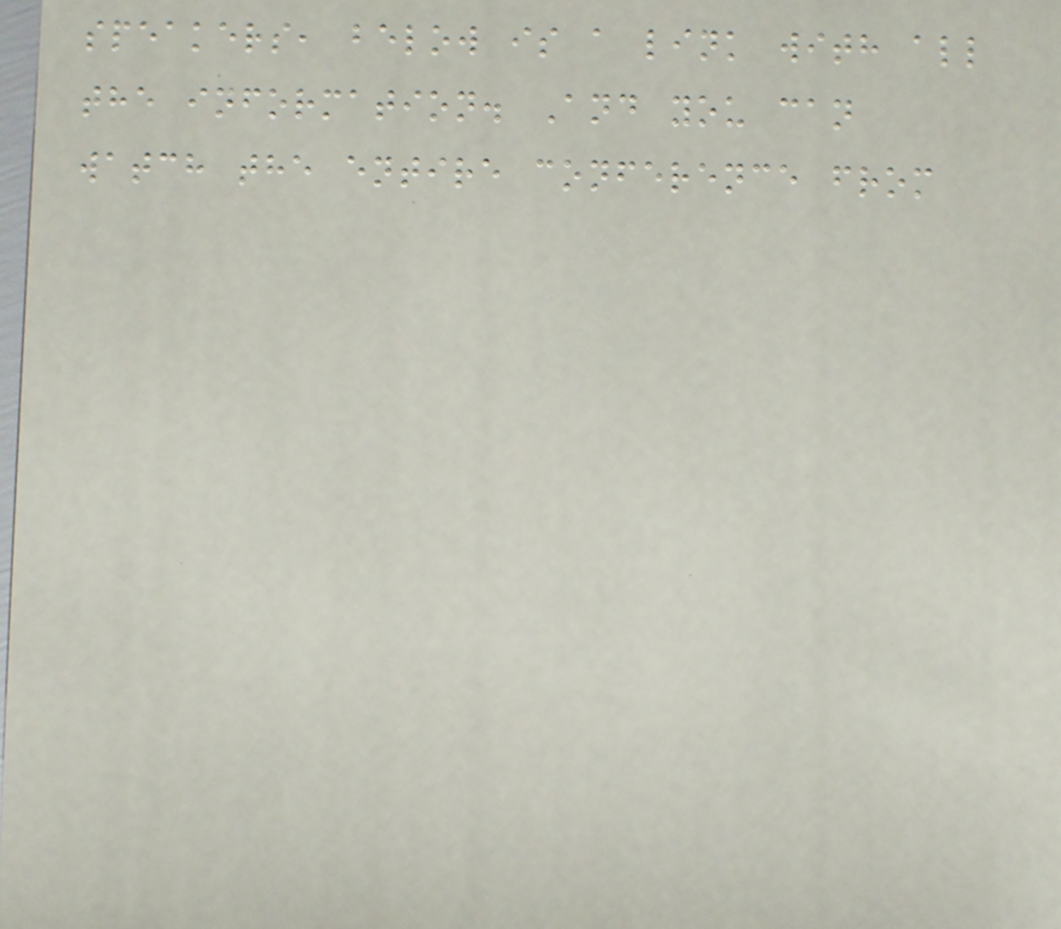speakers, below is a link with all
the information. And you can
watch the entire conference from
